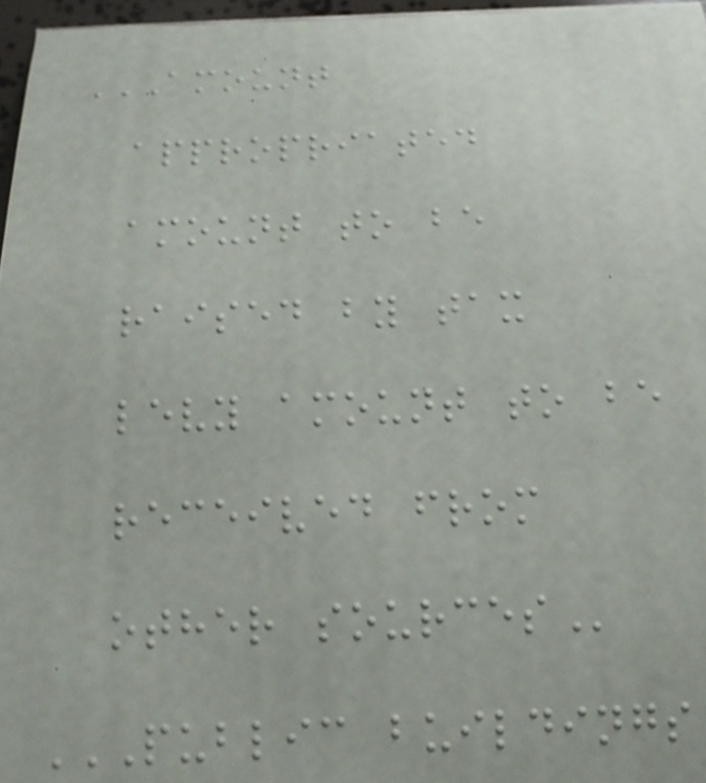AMOUNT
APPROPRIATED
AMOUNT TO BE
RAISED BY TAX
LEVY AMOUNT TO BE
RECEIVED FROM
OTHER SOURCES
PUBLIC BUILDINGS
